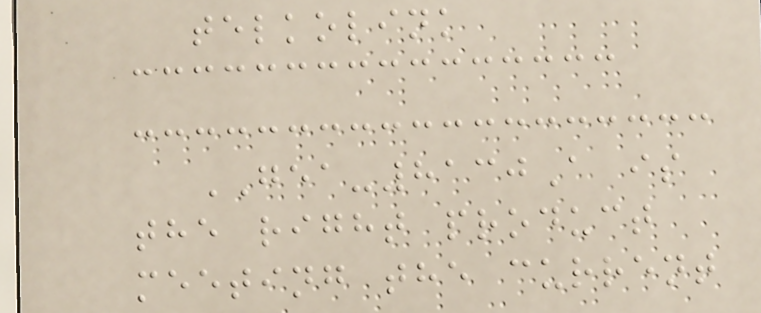telkolink
GEA-8130A is
the right product
meeting the current
